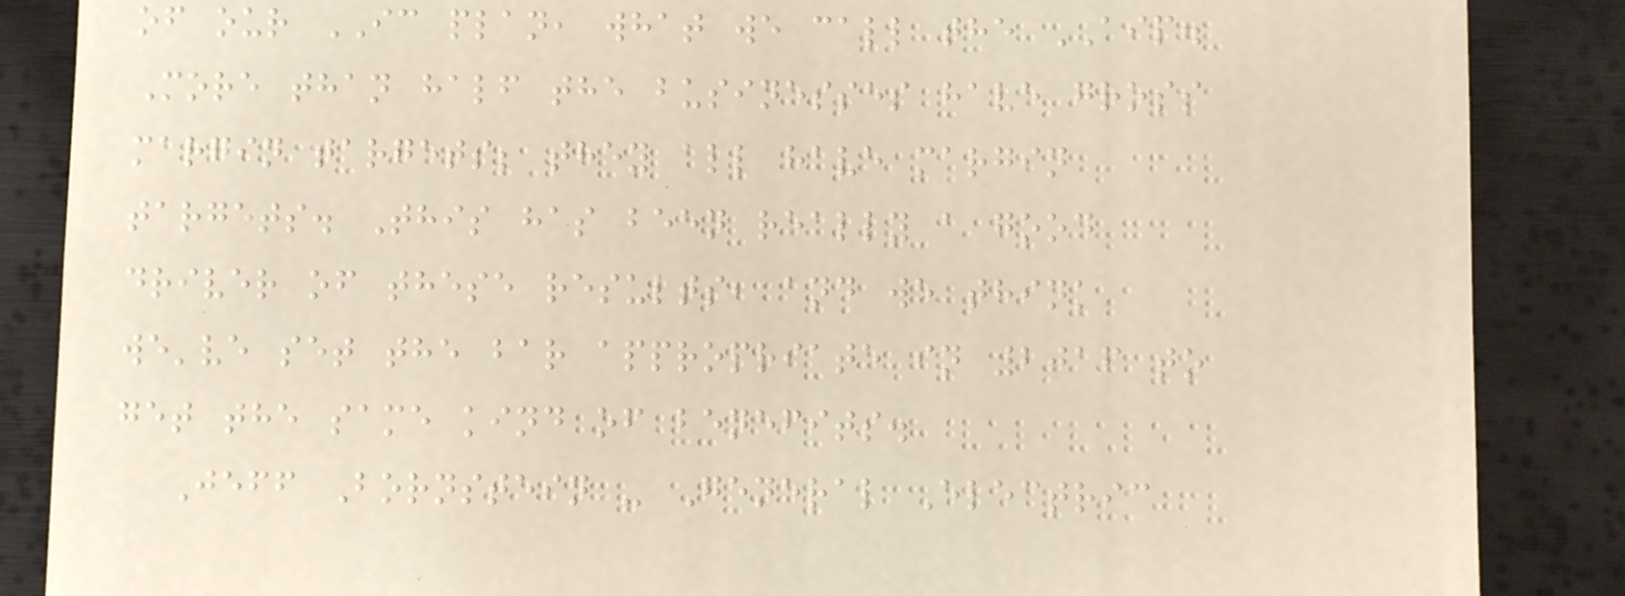of our IC plan, what we call the AIP.
More than half the businesses have gross
margin targets; they all have margin
targets. This has been really a good
driver of these results, and we think
we've set the bar appropriate in 2016 to
get the same kind of benefits.
Jeff Bornstein - General Electric
